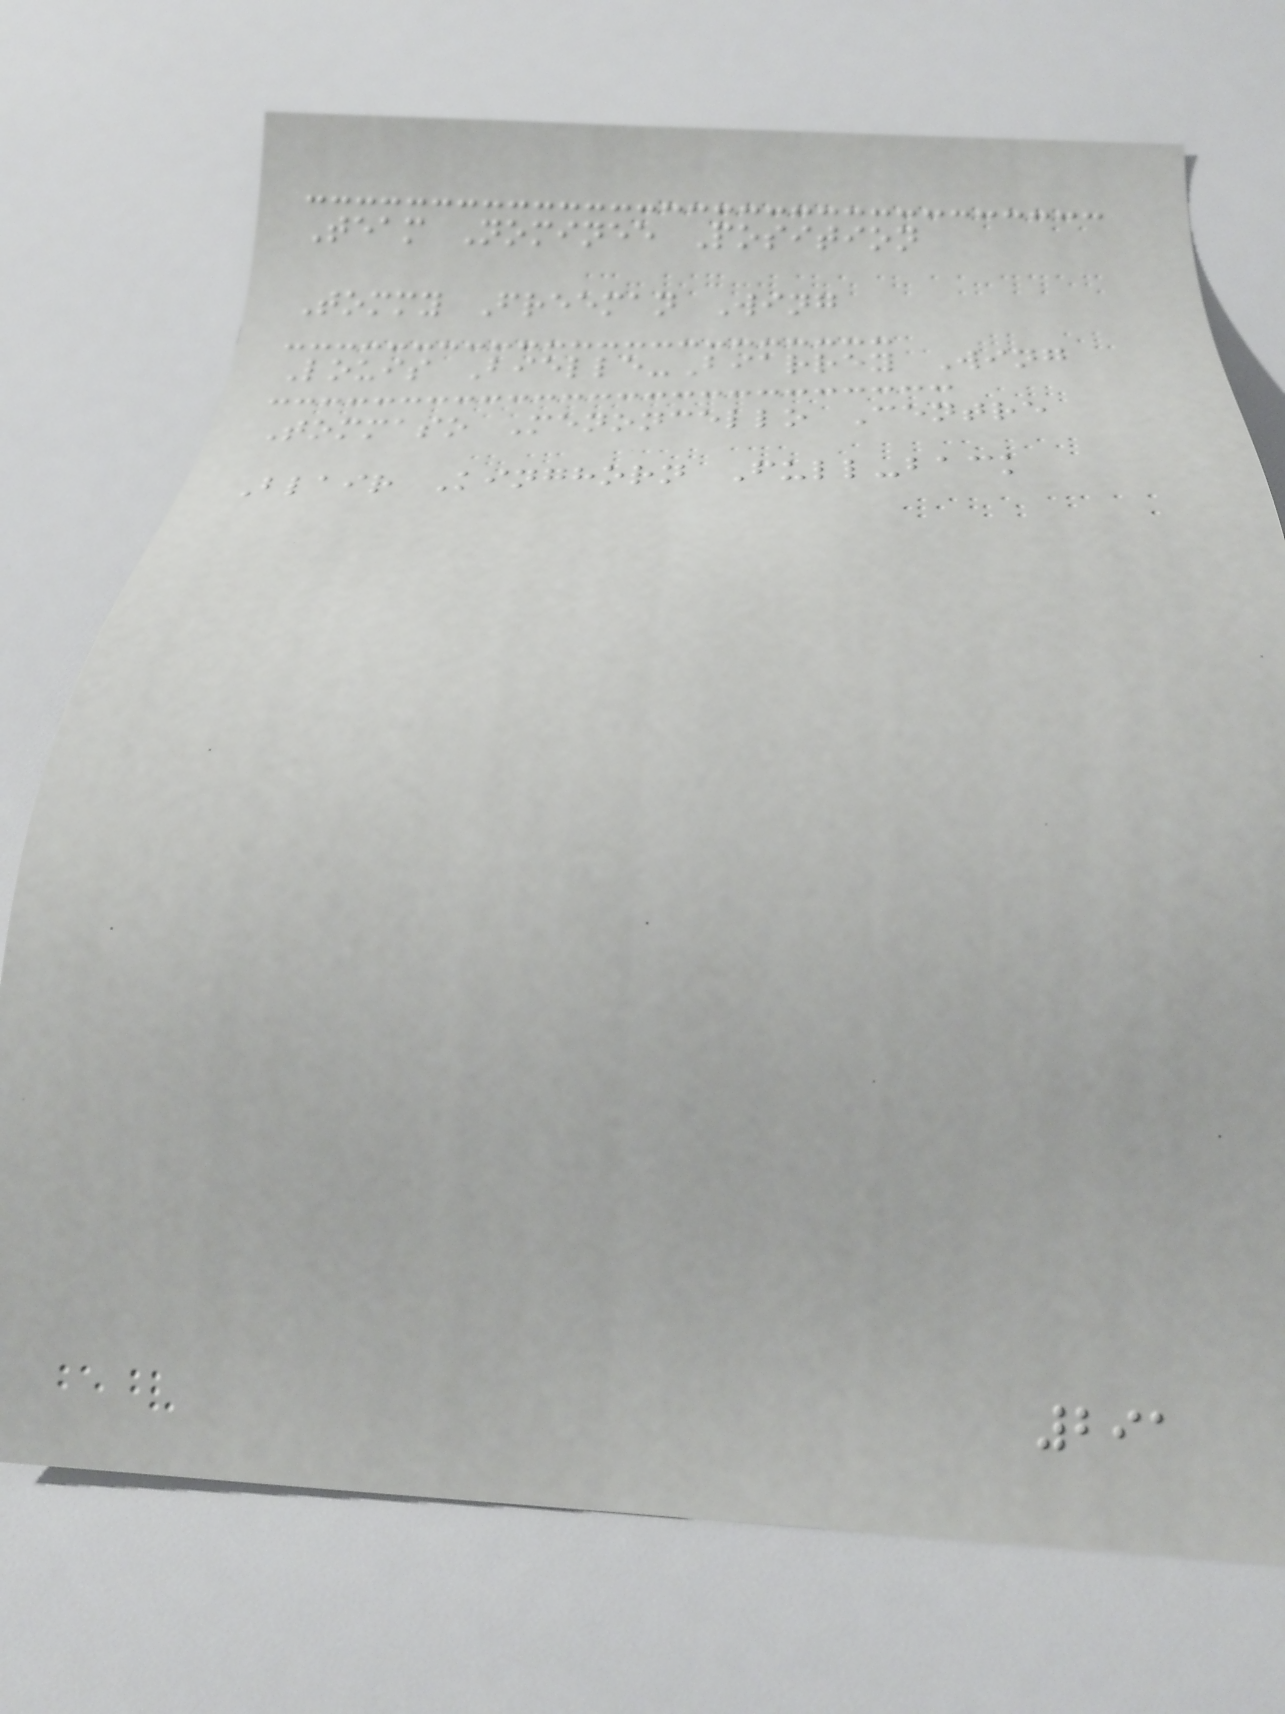Team Nominee Position
Tommy Freeman Wing
Louis Bielle-Biarrey Wing
Tommaso Menoncello Centre
Blair Kinghorn Full-back
291
